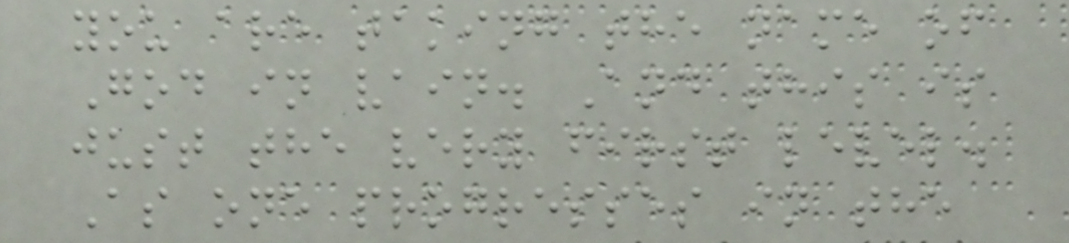you are taking the name of
God in vain. And this is
just the very first level.
As one progresses in the
